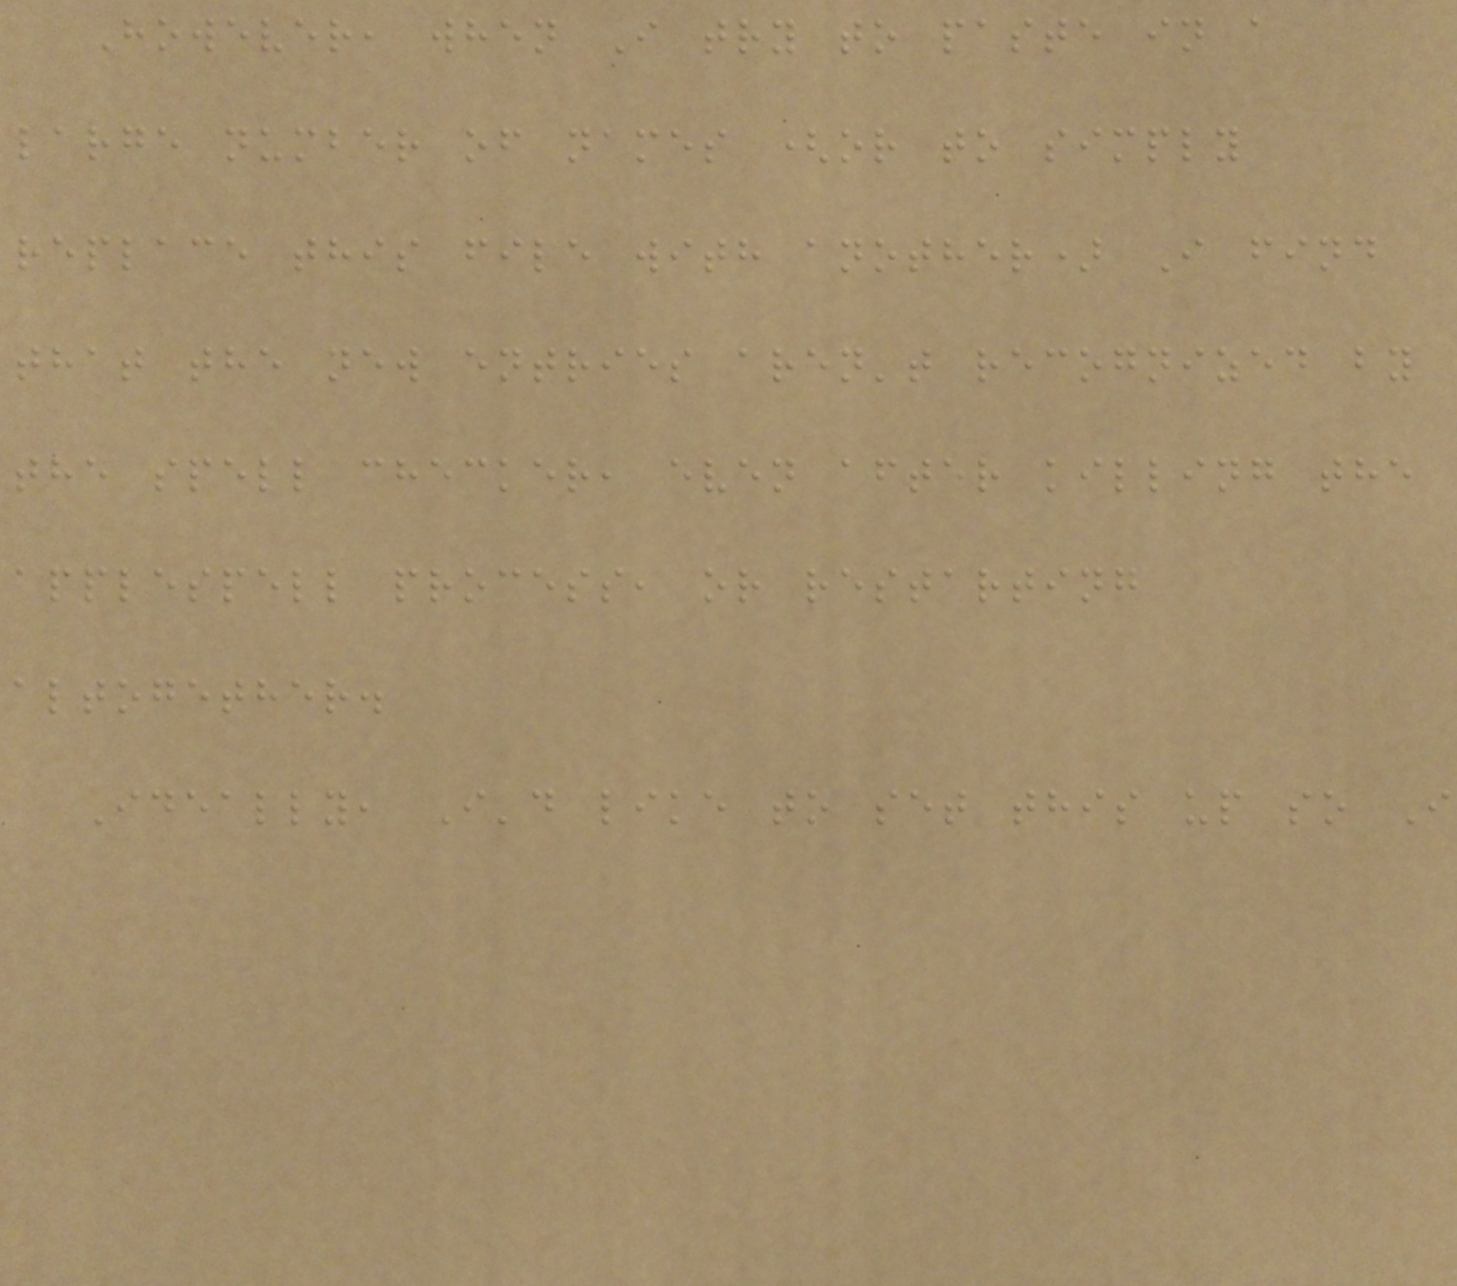However, when I try to paste in a
large number of names (or to simply
replace this file with another) I find
that the new entries aren't recognized by
the spell checker, even after killing the
applespell process, or restarting
altogether.
Ideally, I'd like to set this up so I
